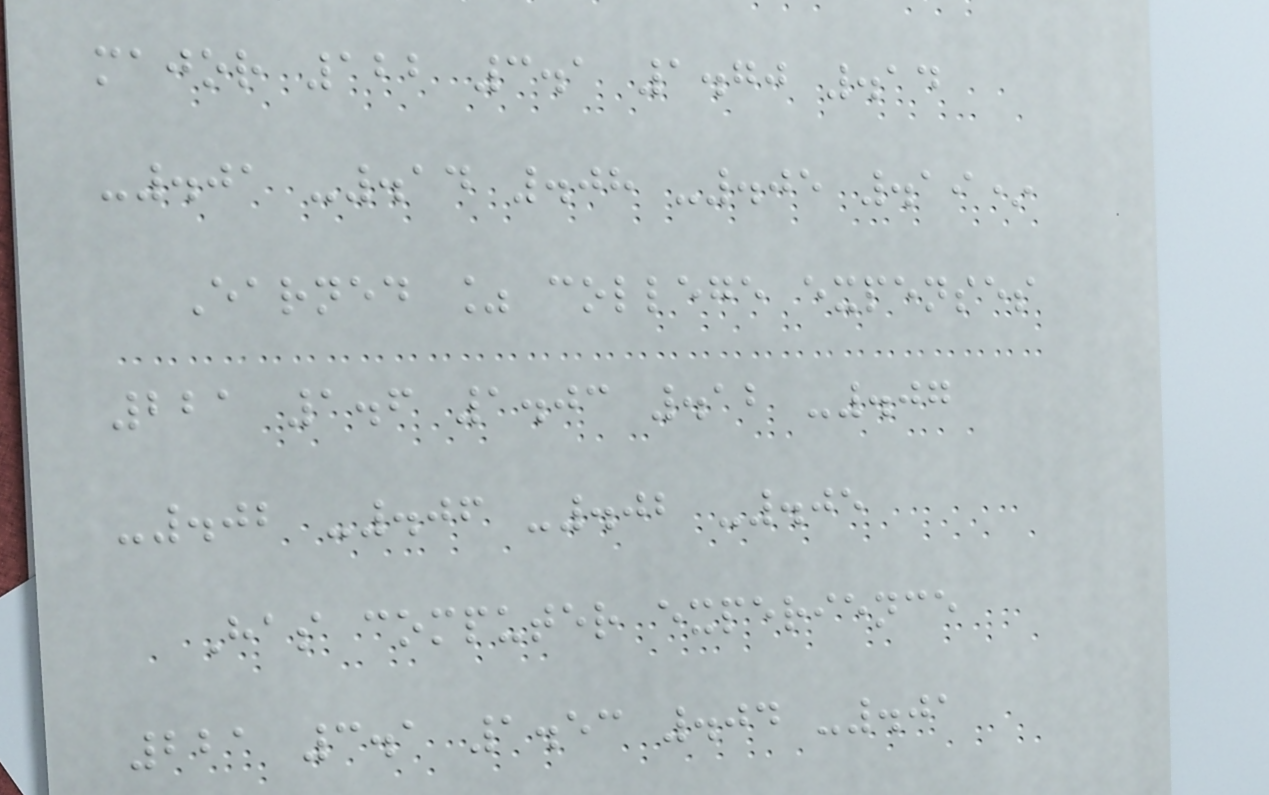major 122 3.1 1.70 .14
-.01 -.14 .08 -.05 .19*
Earned % college expenses
221 1.6 1.03 .12 -.07
-.02 -.06 -.02 -.05
Has computer experience
221 3.1 1.53 .04 -.01
